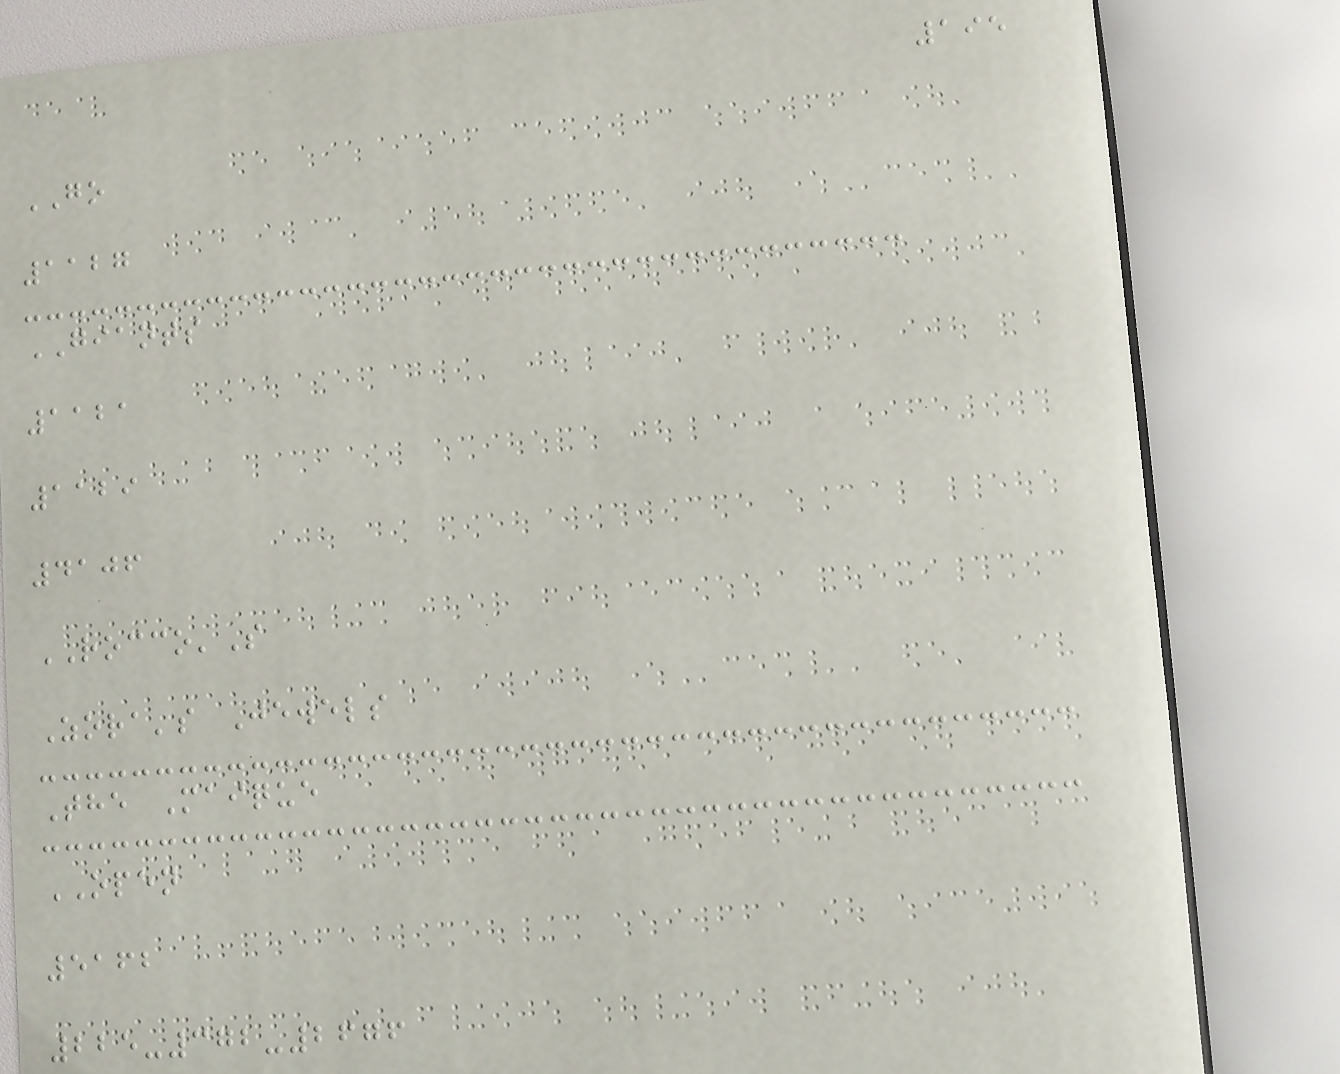195
GO
1127
GIANTS
1121
1129
4106
ROCCO'S
Zora's Jewels
The Maique
OPEN
5162
225-372-2676
